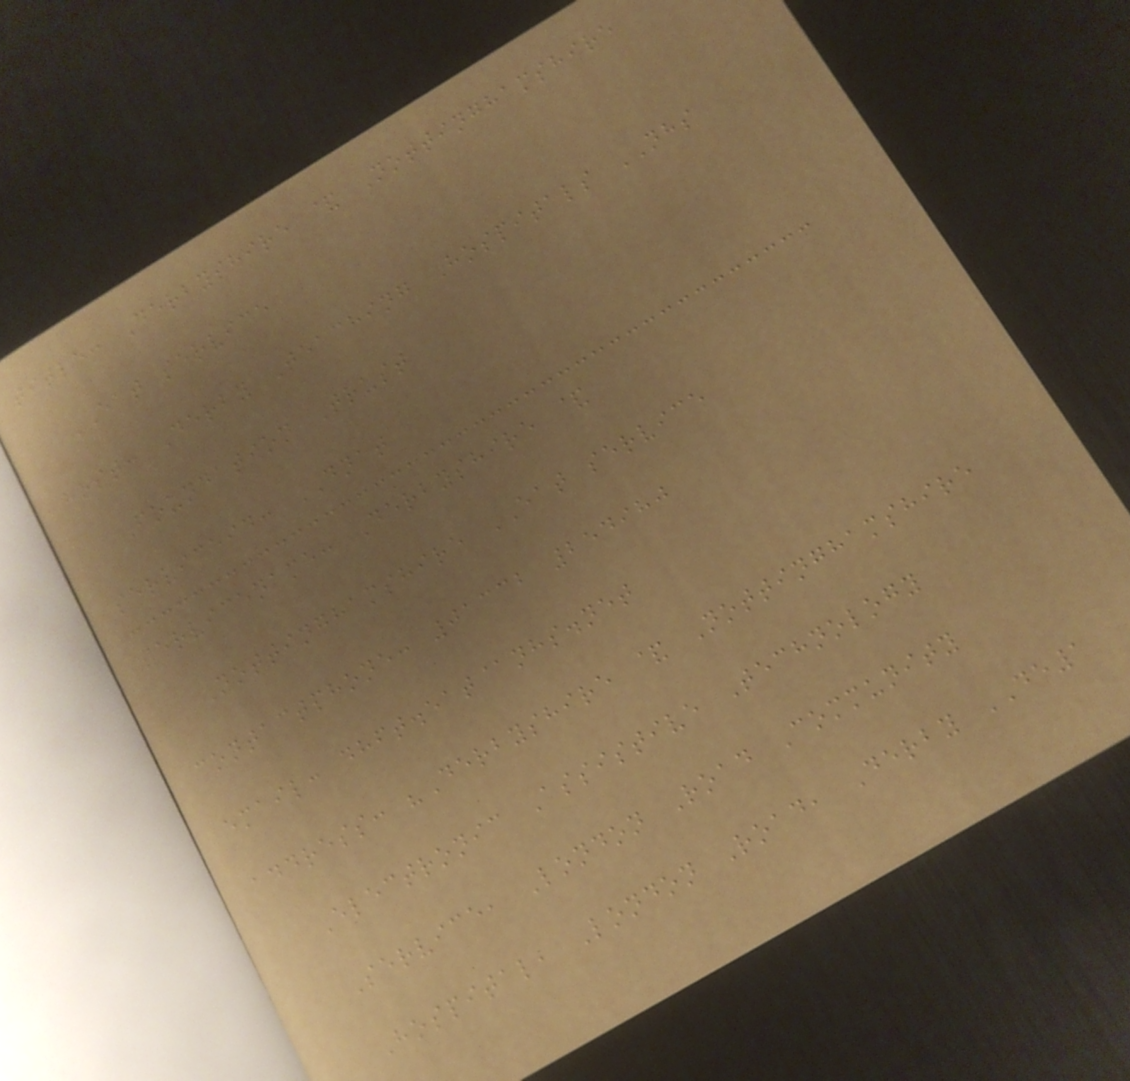title: Derbyshire & Nottinghamshire
EAT service
host: Derby Teaching Hospitals NHS
Foundation Trust
serviceid: DNAT
servicename: Derbyshire &
Nottinghamshire EAT service
contactphone: 01332 254980
email: dhft.eat@nhs.net
address: "Derbyshire & Nottinghamshire
Electronic Assistive Technology
Service, London Road Community
Hospital, London Road, Derby DE1
